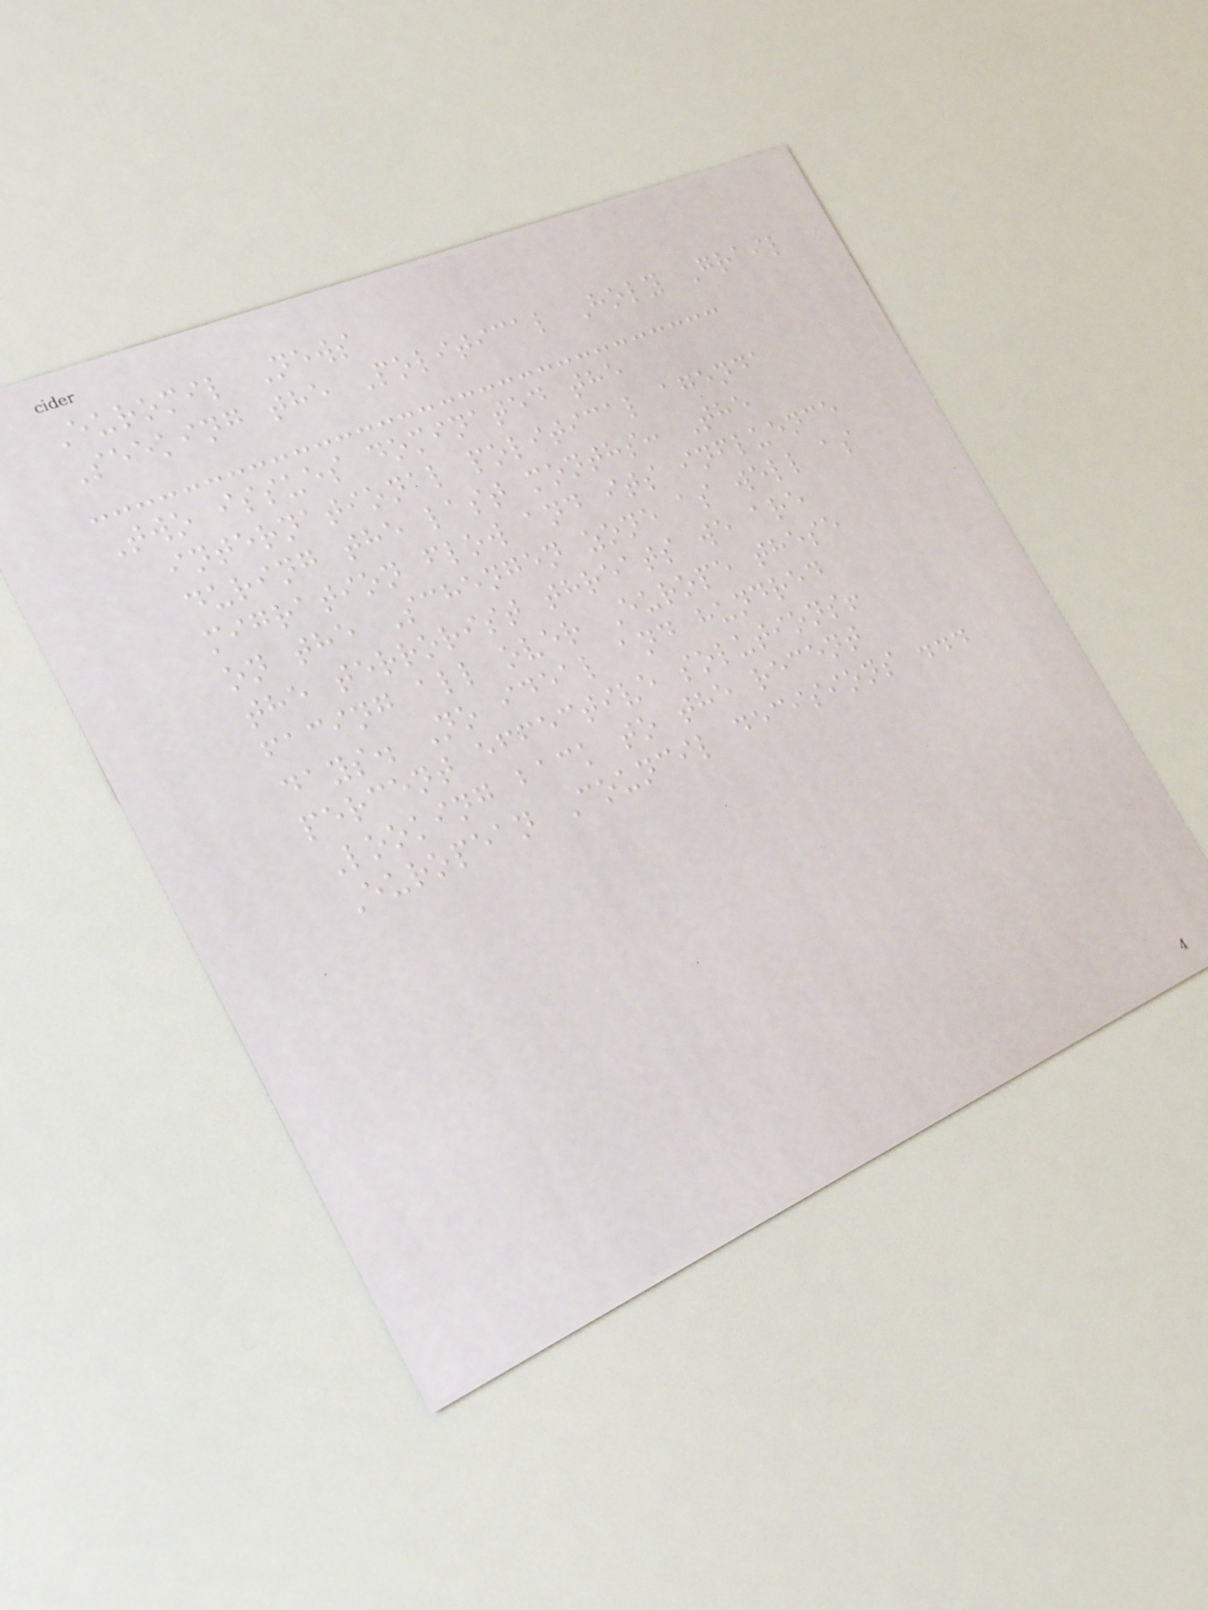Euromil News
Seeking the Political Holy Grail
Two issues dominated the
international political agenda
during the last months: The
migration flow and its influence
on the Schengen zone as well as
the terrorist threats we are
facing all over Europe these
days. No ideal and hundred
percent effective solutions!
Looking back to the recent
European Council decisions ...
